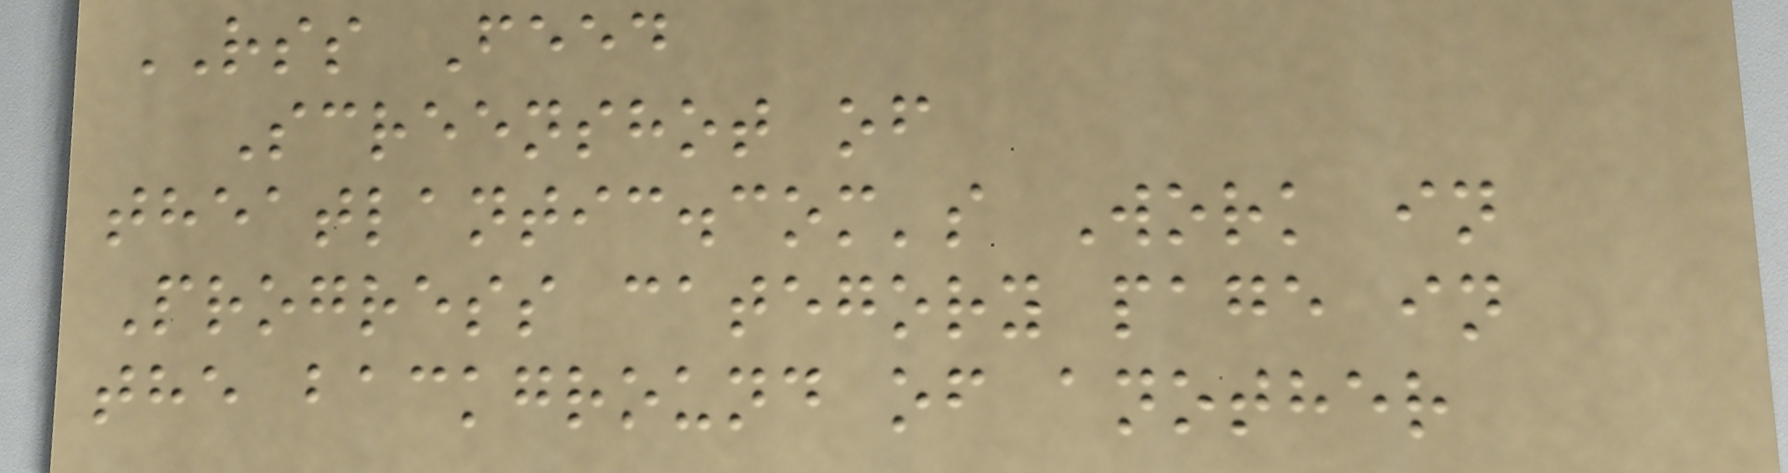RSS Feed
Screenshot of
theatlantic.com's Work in
Progress category page in
the background of another
